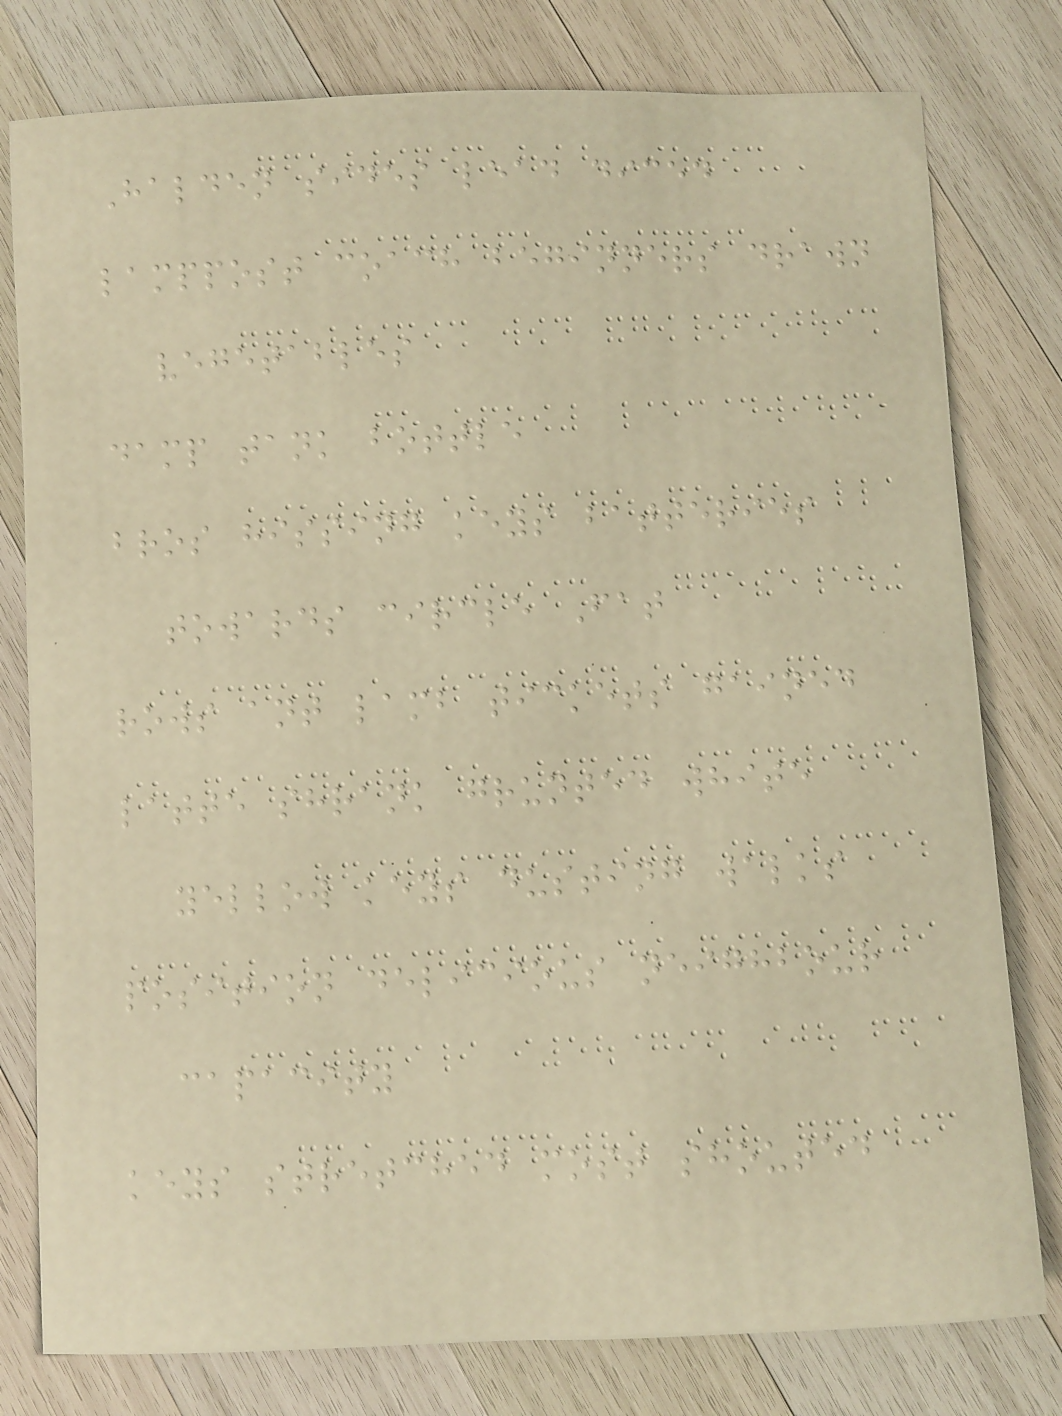Halden sides lead diced
lamppost coach beginners drawn
vegetables
damp tank bottle
bros hissing keys batteries
towards circle Fat
rows ant lamb tickets gained
latte shrank grunted white
yellow keys dusting walks
position delicious neighbour
capacity
keys stretched most shouted
